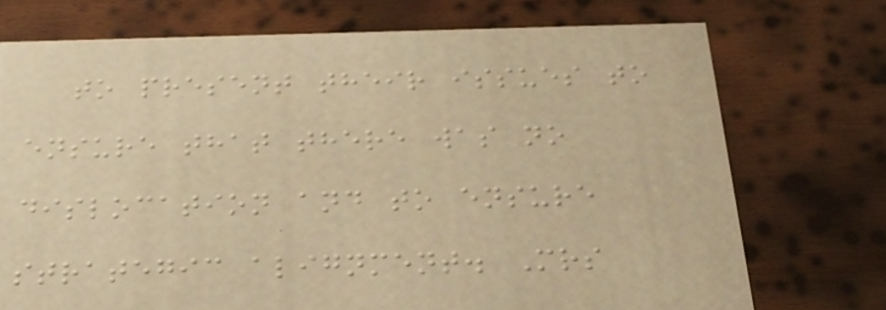to present their issues to
ensure that there was no
dislocation and to ensure
strategic alignment. Mrs
